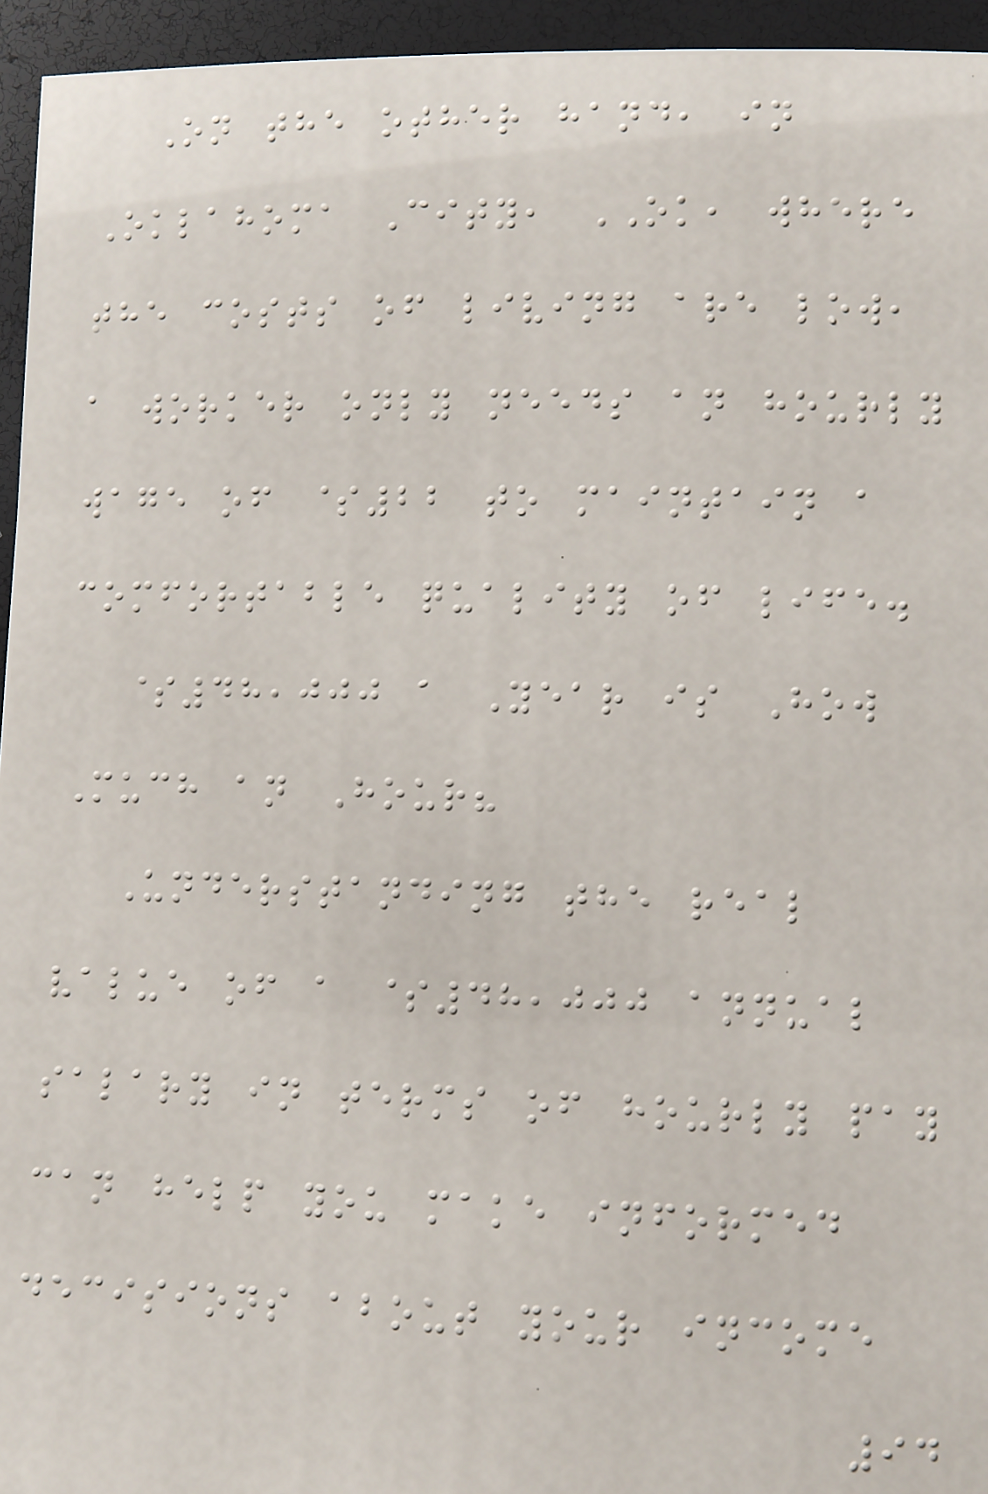On the other hand, in
Oklahoma City, OK, where
the costs of living are low,
a worker only needs an hourly
wage of $22 to maintain a
comfortable quality of life.
$48,000 a Year is How
Much an Hour?
Understanding the real
value of a $48,000 annual
salary in terms of hourly pay
can help you make informed
decisions about your income
94
